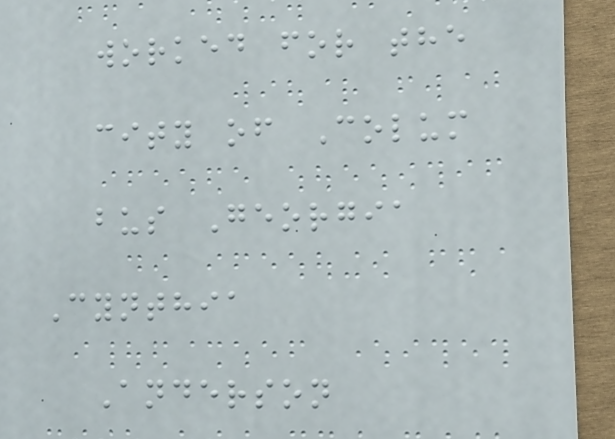worked for the
city of Colum
bus Georgia
Cynthia
Anderson
